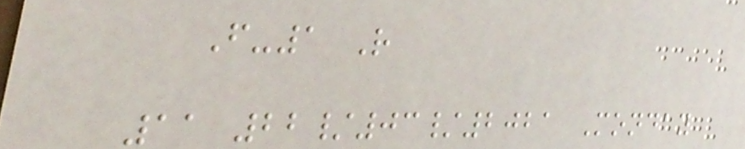F-1 R
11 22/03/2021 Monday
